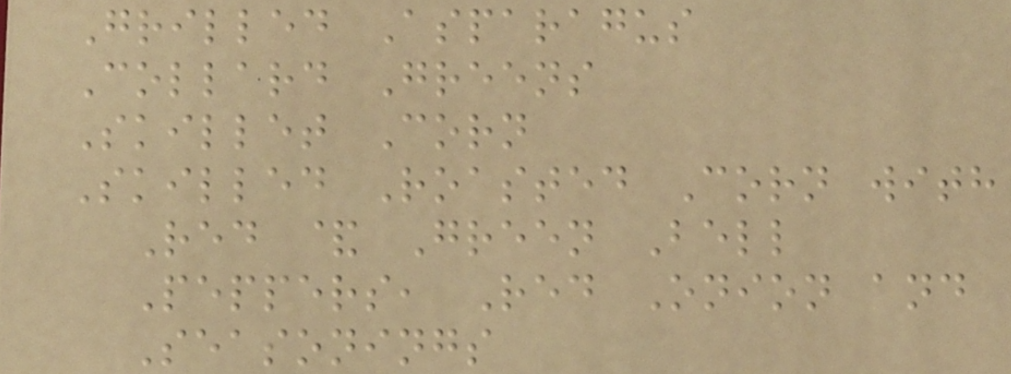Grilled Asparagus
Collard Greens
Skillet Corn
Skilled Roasted Corn with
Red & Green Bell
Peppers, Red Onion and
Seasonings
